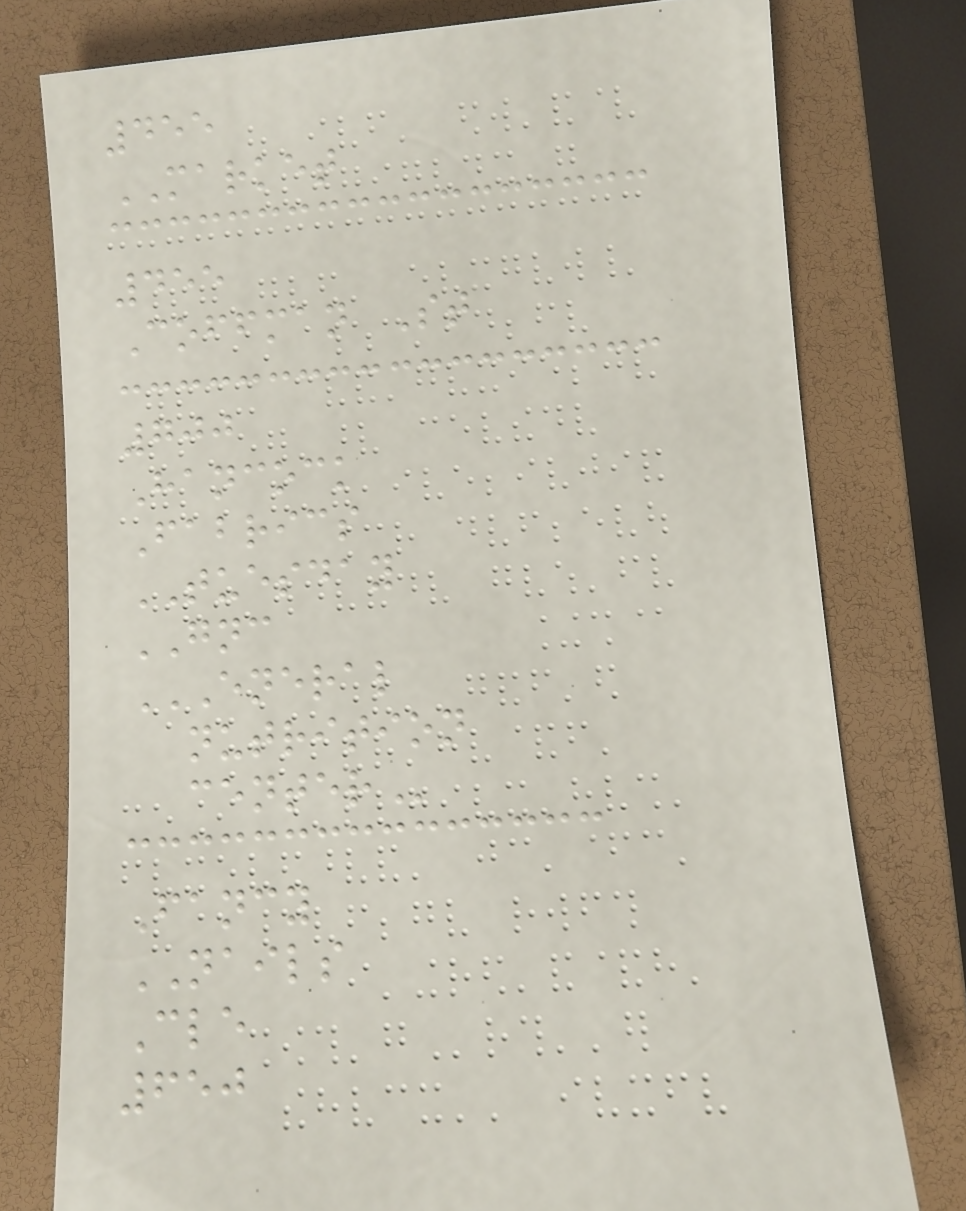455
MARKET
455
Coffman St
700
Hancock
Fabrics
TUESDAY
GNC
ENERAL
NUTRITION
CENTER
Fancy
NAILS
Cle
650
